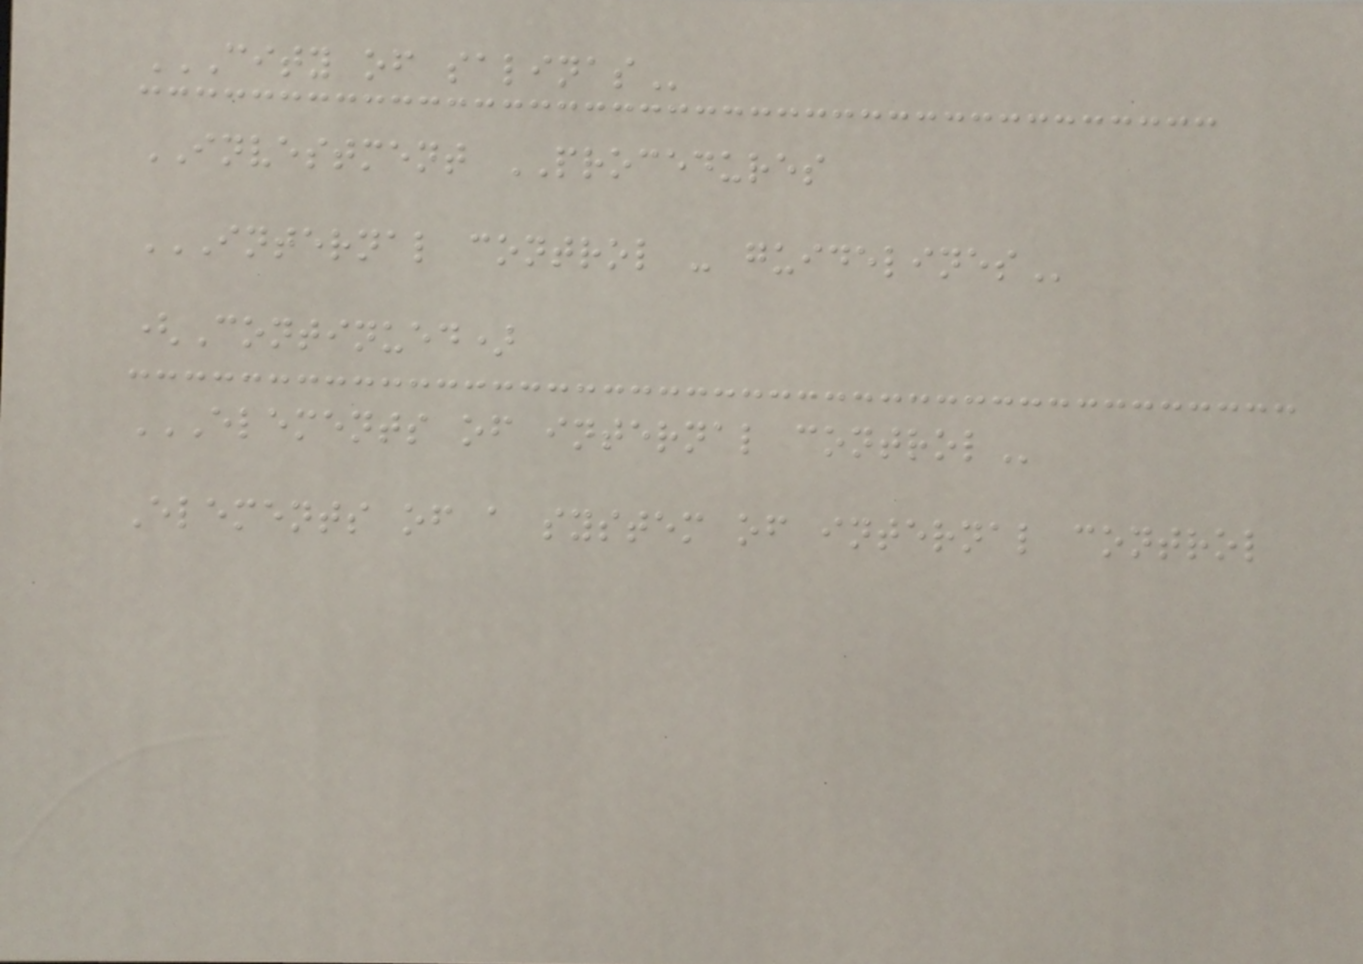CITY OF SALINAS
INVESTMENT PROCEDURES
INTERNAL CONTROL - GUIDELINES
(Continued)
ELEMENTS OF INTERNAL CONTROL
Elements of a system of internal control
